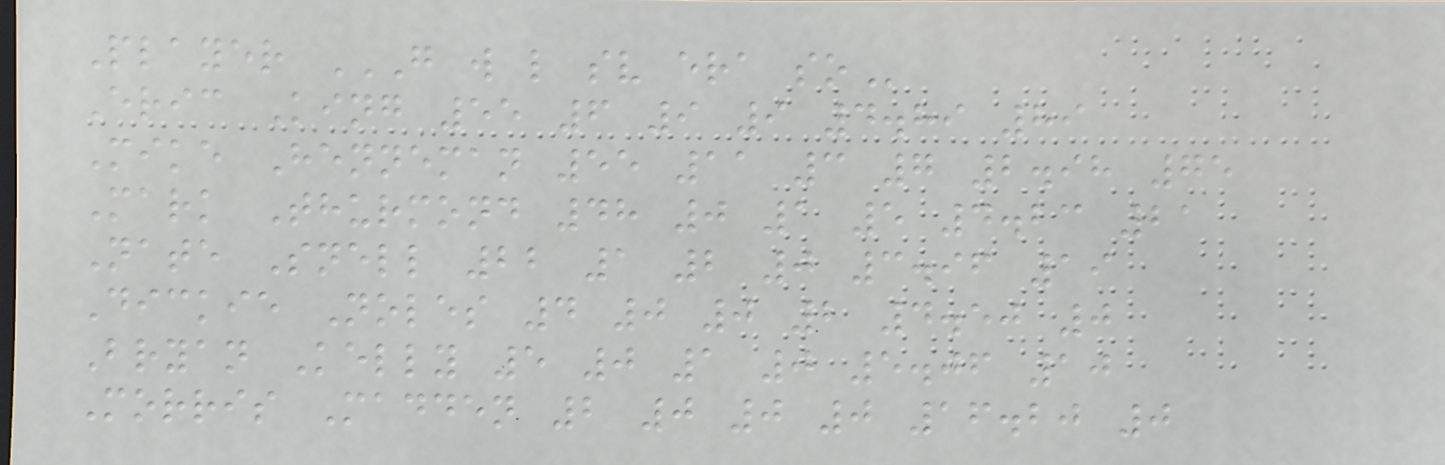Player G W L SV ERA SO
Eric King 55 6 9 9 4.89 89
Mike Henneman 55 11 3 7 2.98 75
Mark Thurmond 48 0 1 5 4.23 21
Nate Snell 22 1 2 0 3.96 19
Dickie Noles 4 0 0 2 4.50 0
Bryan Kelly 5 0 1 0 5.06 10
Morris Madden 2 0 0 0 16.20 0
